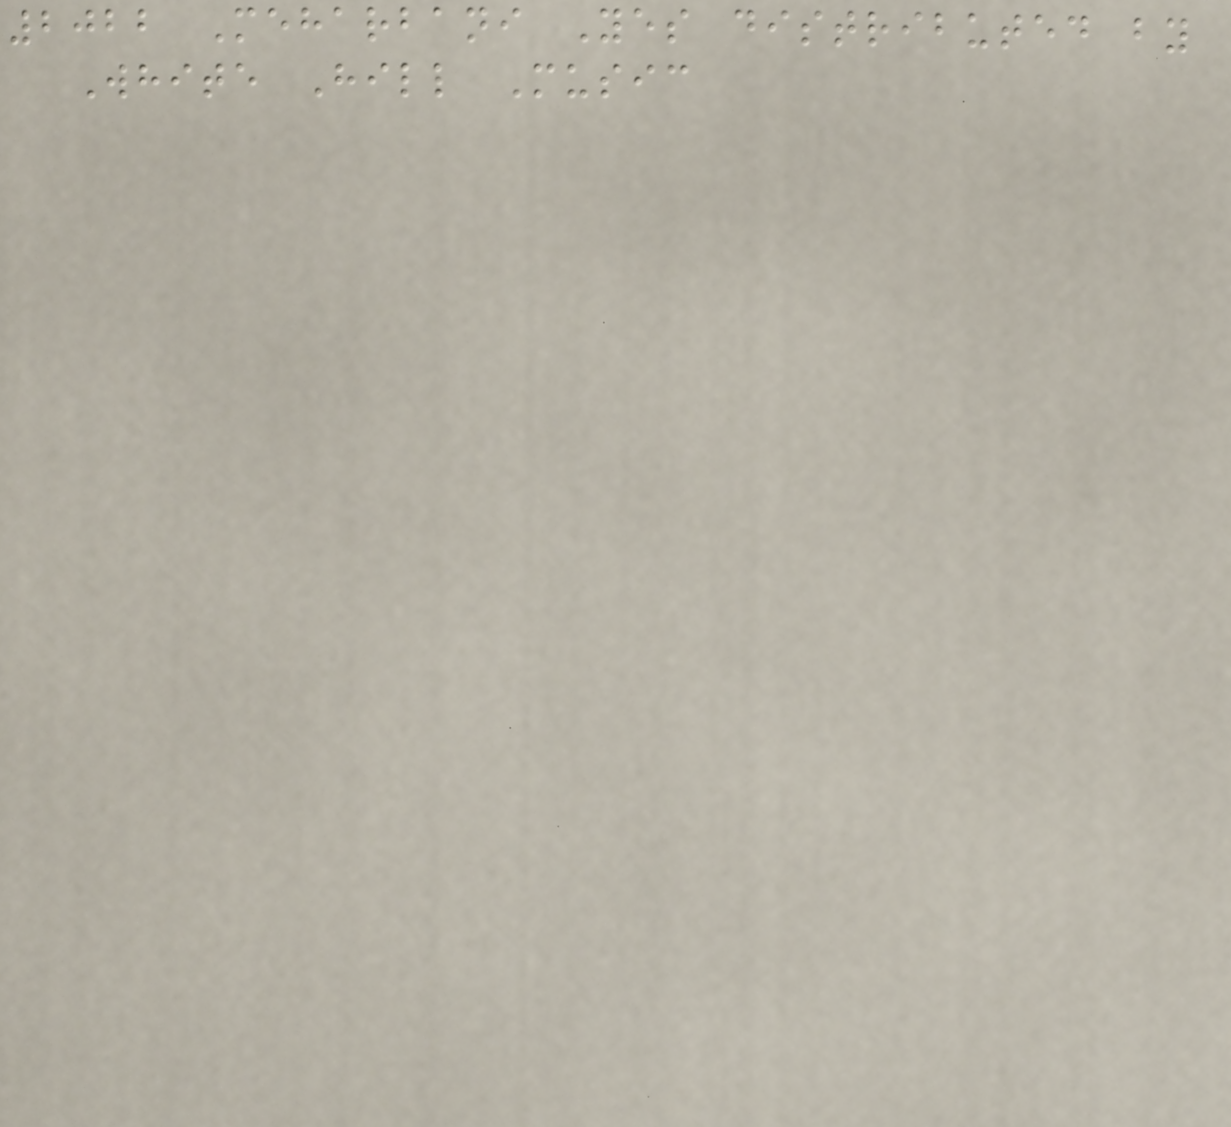2022 Meharbani Yes distributed by
White Hill Music
